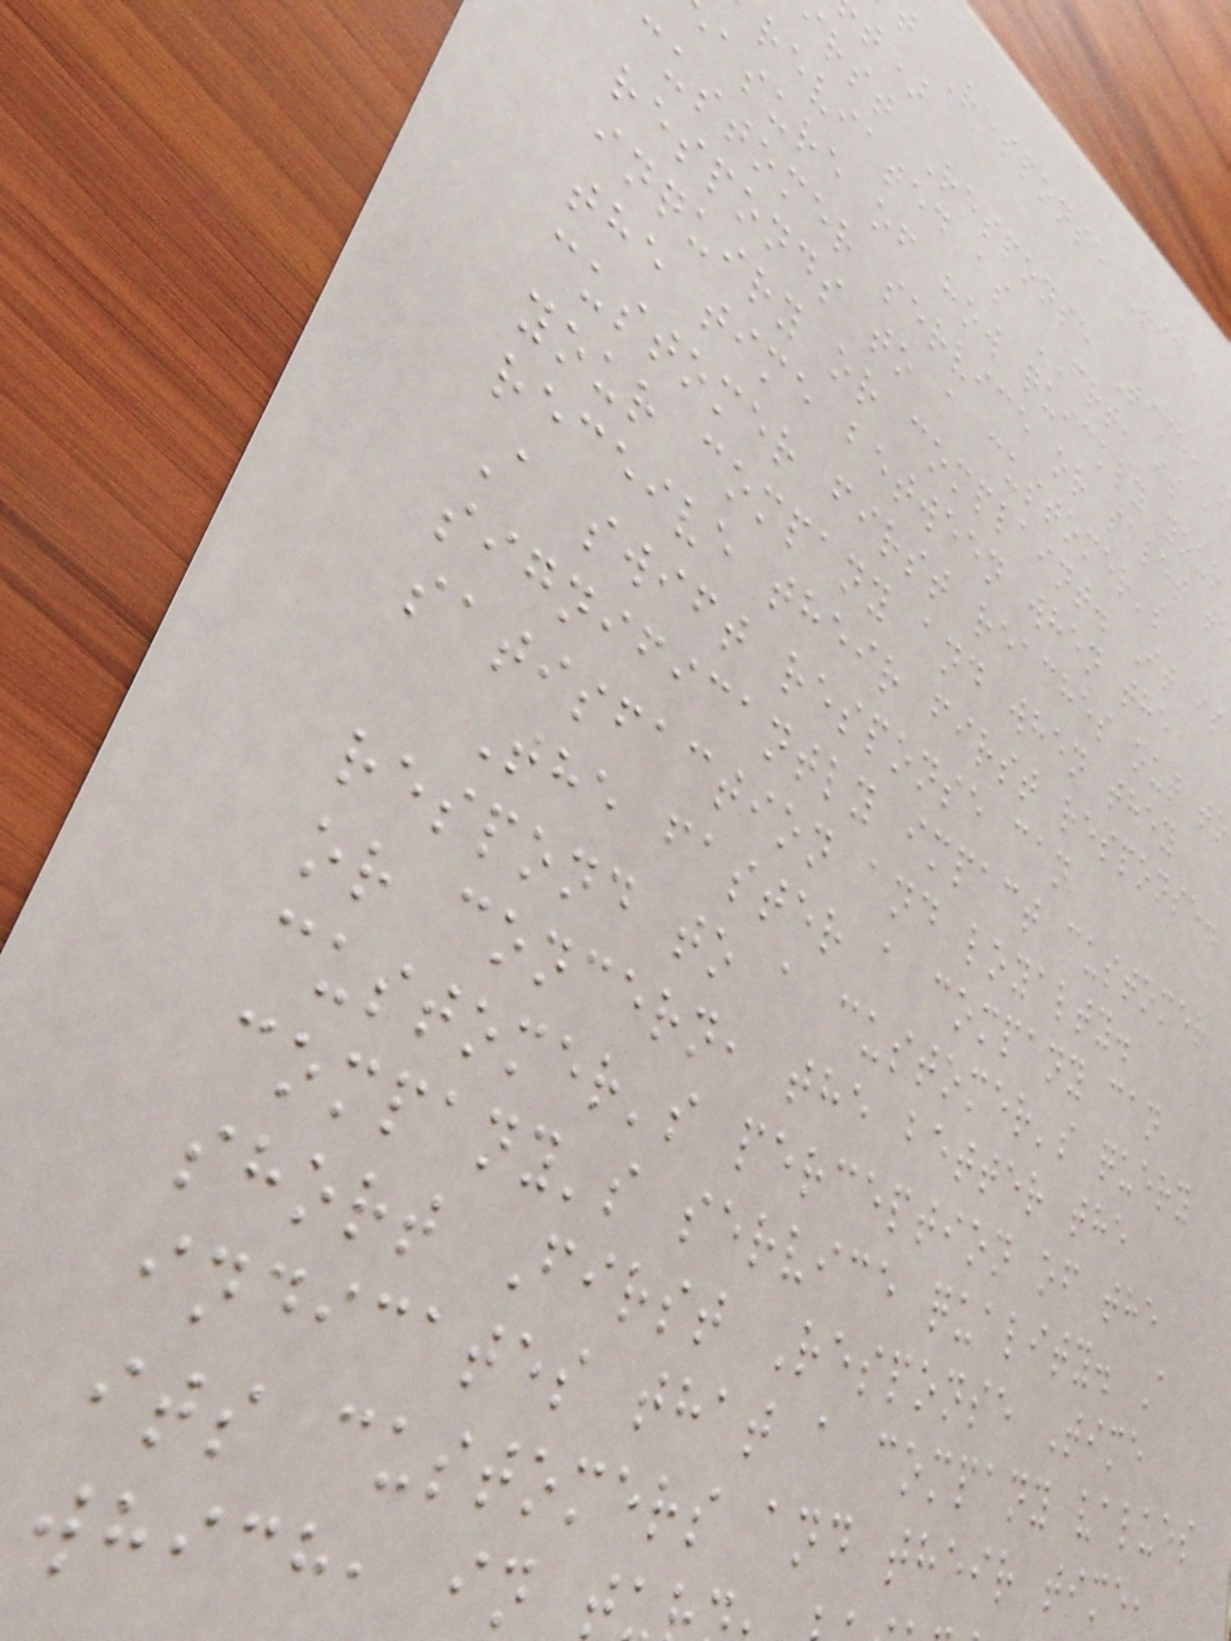t Response Time
rst Response Time,
reviated as FRT, is a
asure of how quickly your
customer service or sales t
responds to a customer's
inquiry or complaint. It is
the time between when the
customer first reaches out to
your company and when they
receive their first response.
A swift response can
significantly impact customer
satisfaction and loyalty.
The faster a company can
respond to a customer's query
or concern, the better the
customer's perception of the
company's service quality. A
short First Response Time
indicates that a company values
its customers and their time,
which, in t
